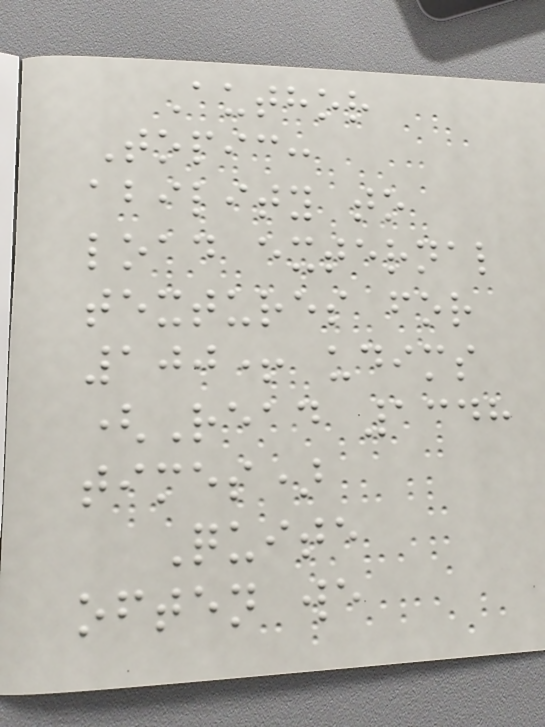Author
Topic:
ability to
load external
textures for
100+ udims
(Read 1348
times)
Quite
often we
